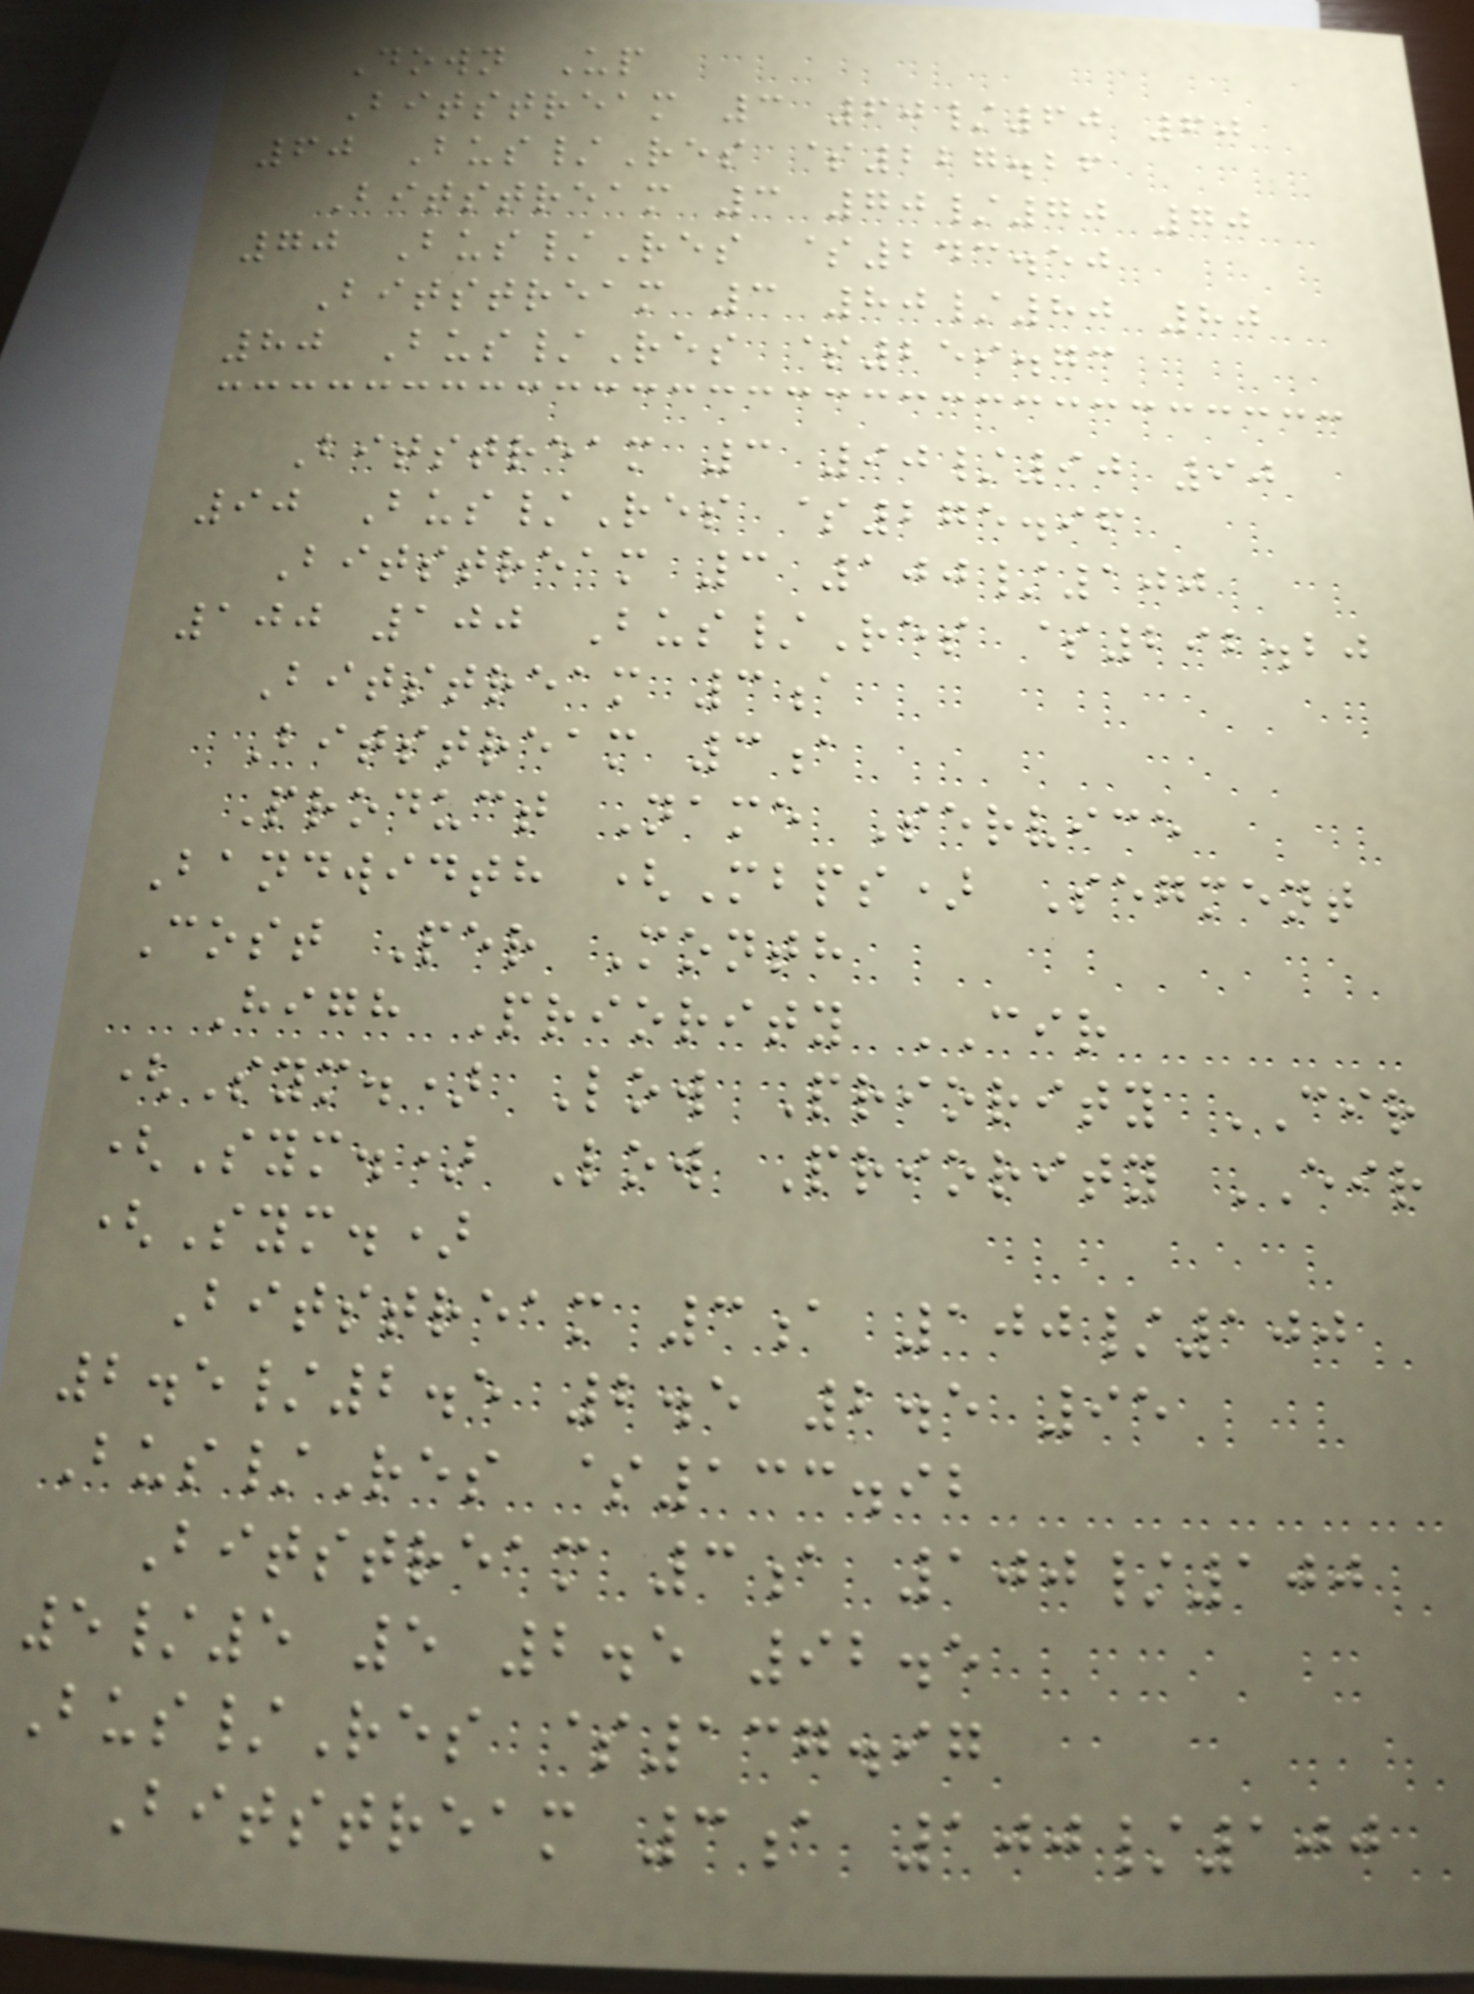Down Up
Bitstream 3 60/60 60
60 Bus/Res $227.26
Bitstream 3 70/70 70
70 Bus/Res $243.50
Bitstream 3 80/80 80
80 Bus/Res $259.73
Bitstream 3 90/90 90
90 Bus/Res $275.96
Bitstream 3 100/100
100 100 Bus/Res $292.20
Bitstream 3a
Bitstream 3a
Product Name Service
Bandwidth (Mbps) Segment
Cost Per Month
High Priority CIR
(Sym.) Low Priority CIR
(Sym.) Low Priority EIR
(Sym.)
Bitstream 3a 100/100
2.5/2.5 2.5 2.5 95
Bus/Res $133.92
Bitstream 3a 100/100
5/5 5 2.5 92.5
Bus/Res $137.97
Bitstream 3a 100/100
